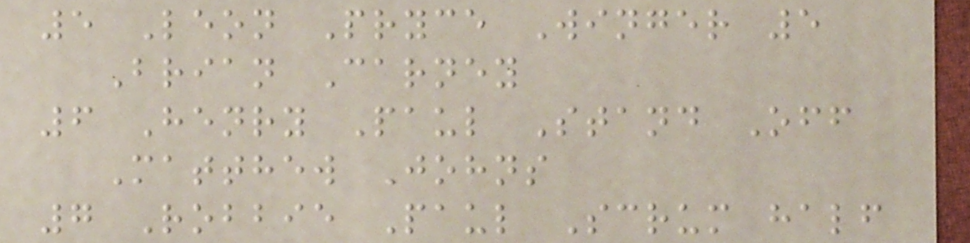5 Leon Pryce Winger 5
Brian Carney
6 Henry Paul Stand Off
Matthew Johns
7 Robbie Paul Scrum half
